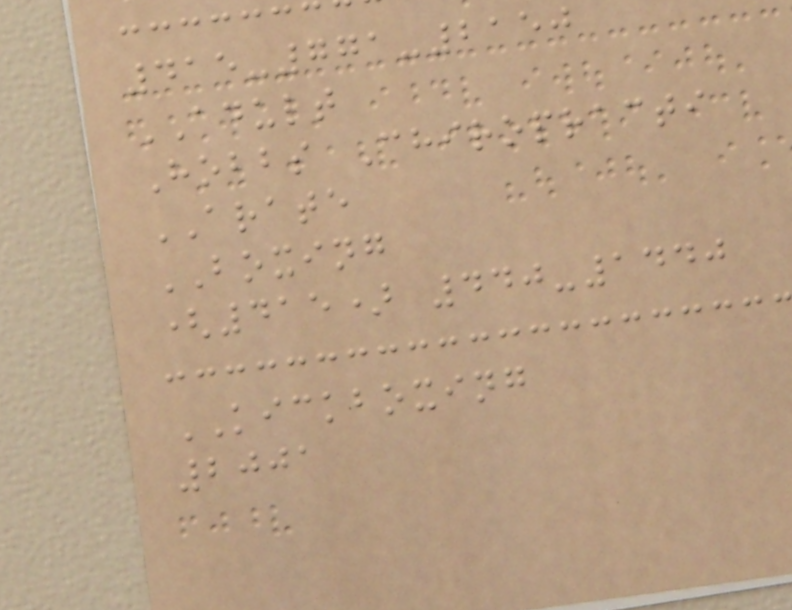415-771-2150
ADULT
Hobbs Chiropracti
ARATE
BOXING
(415) 440-1440
KICKBOXING
2001
